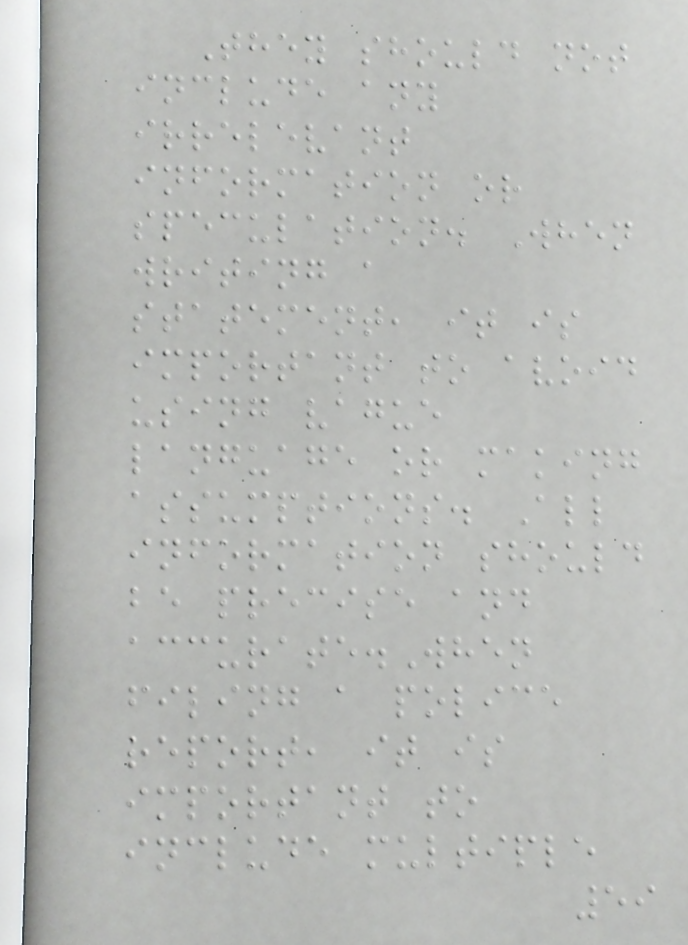They should not
include any
irrelevant
information or
speculation. When
writing a
statement, it is
important to avoid
using vague
language or making
assumptions. All
information should
be precise and
accurate.When
filing a police
report, it is
important to
include multiple
59
